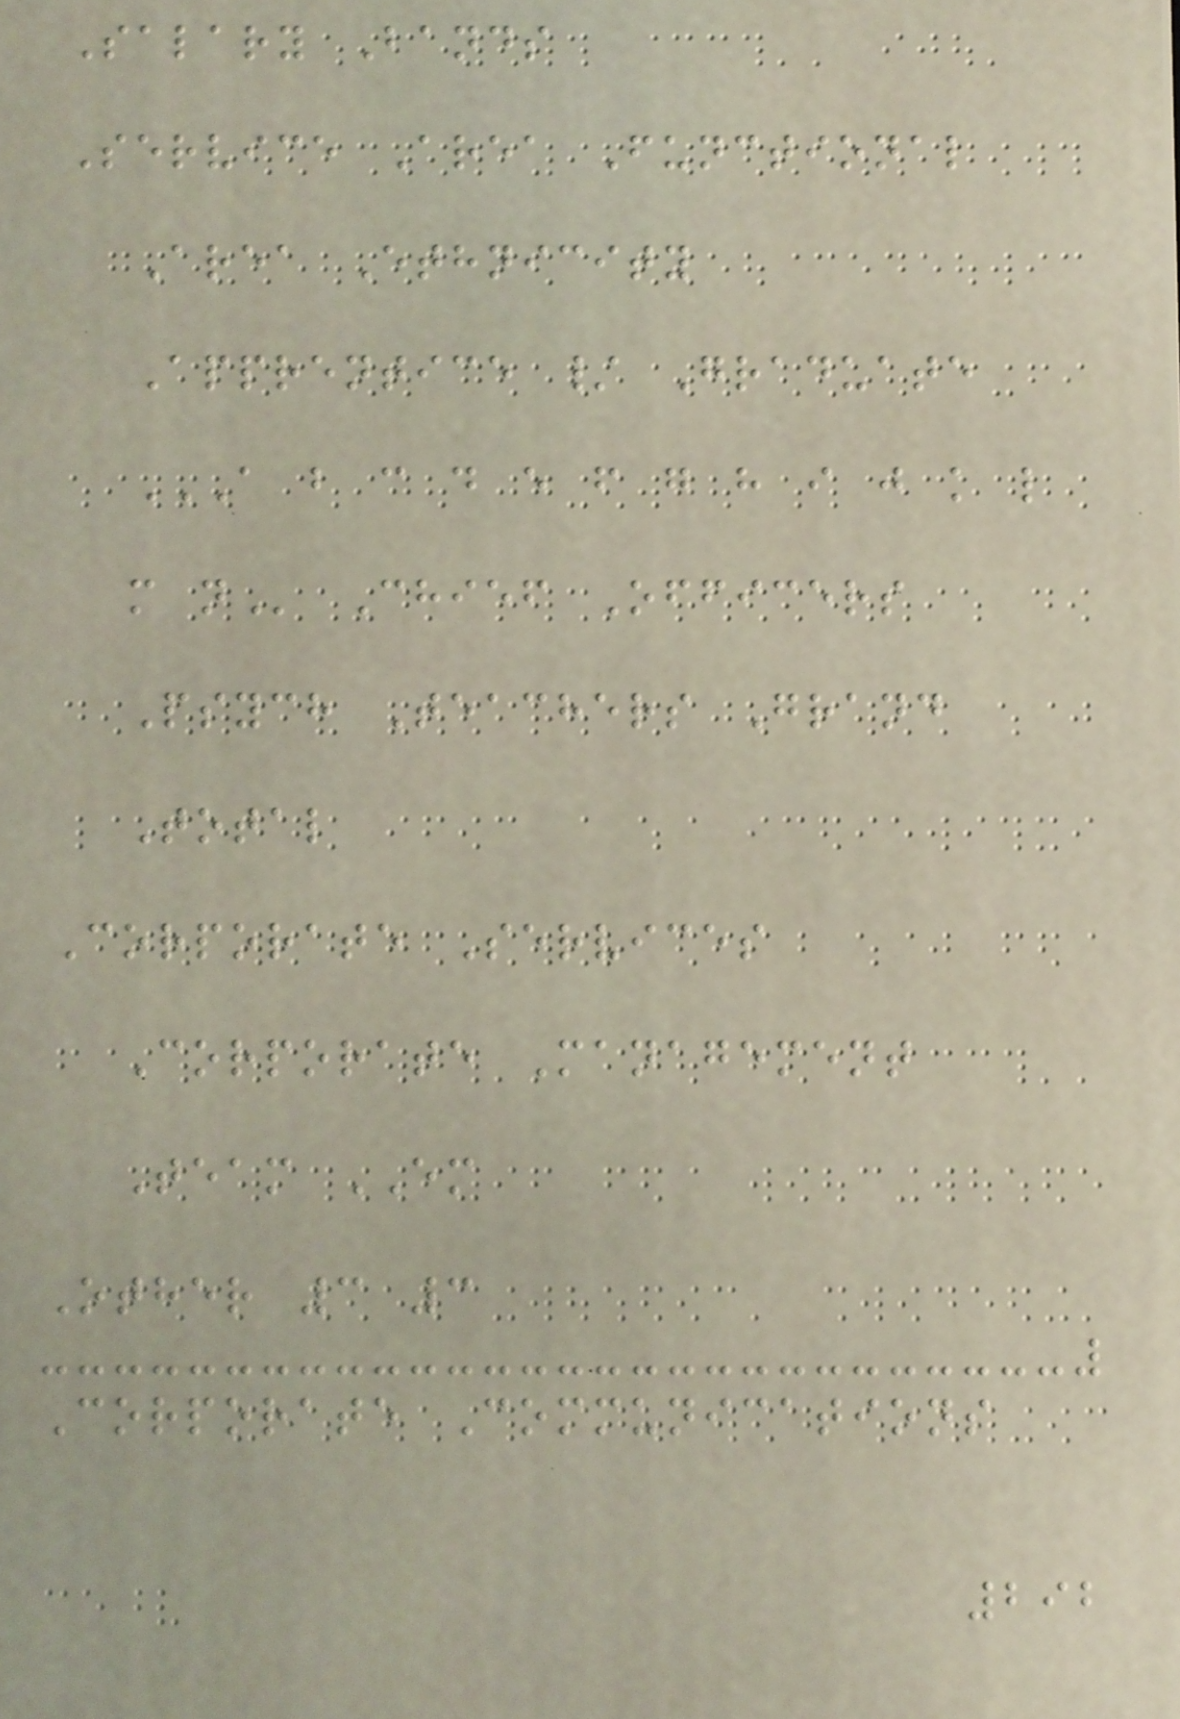Salary Bands
Service Area Functional
Area Ethnicity
Apprentice / Graduate
A B C D E F G H I J K L
M N Chief Officers
Psych Teachers Grand
Total
Corporate Services
Corporate Management
Team EM
Other 3 3
Corporate Communications
292
